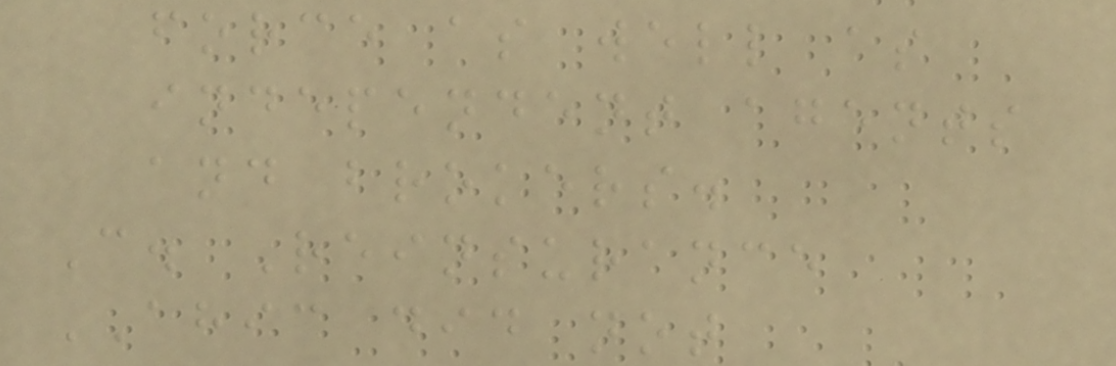force as well as
independent agents
and brokers.
C. Reinsurance
AHIC did not
